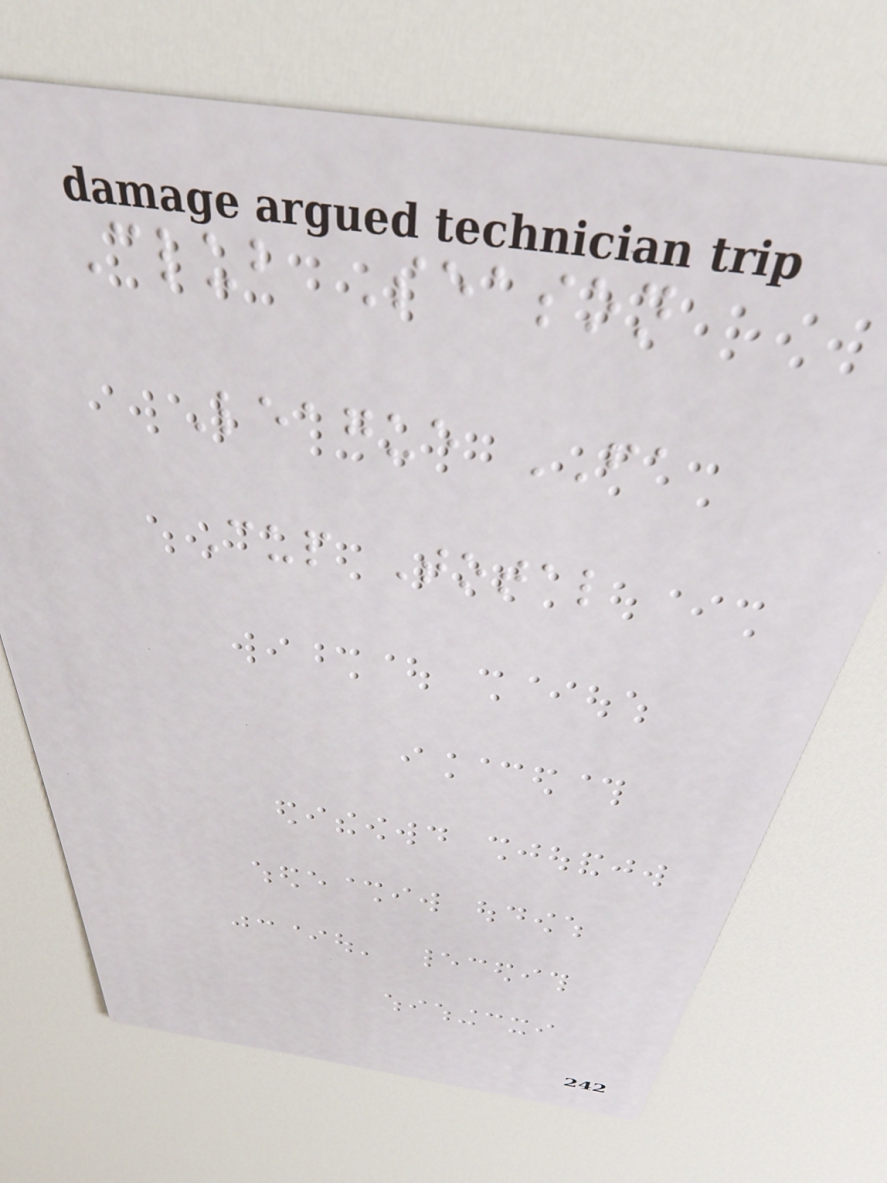Club Season
League FA
Cup Total
